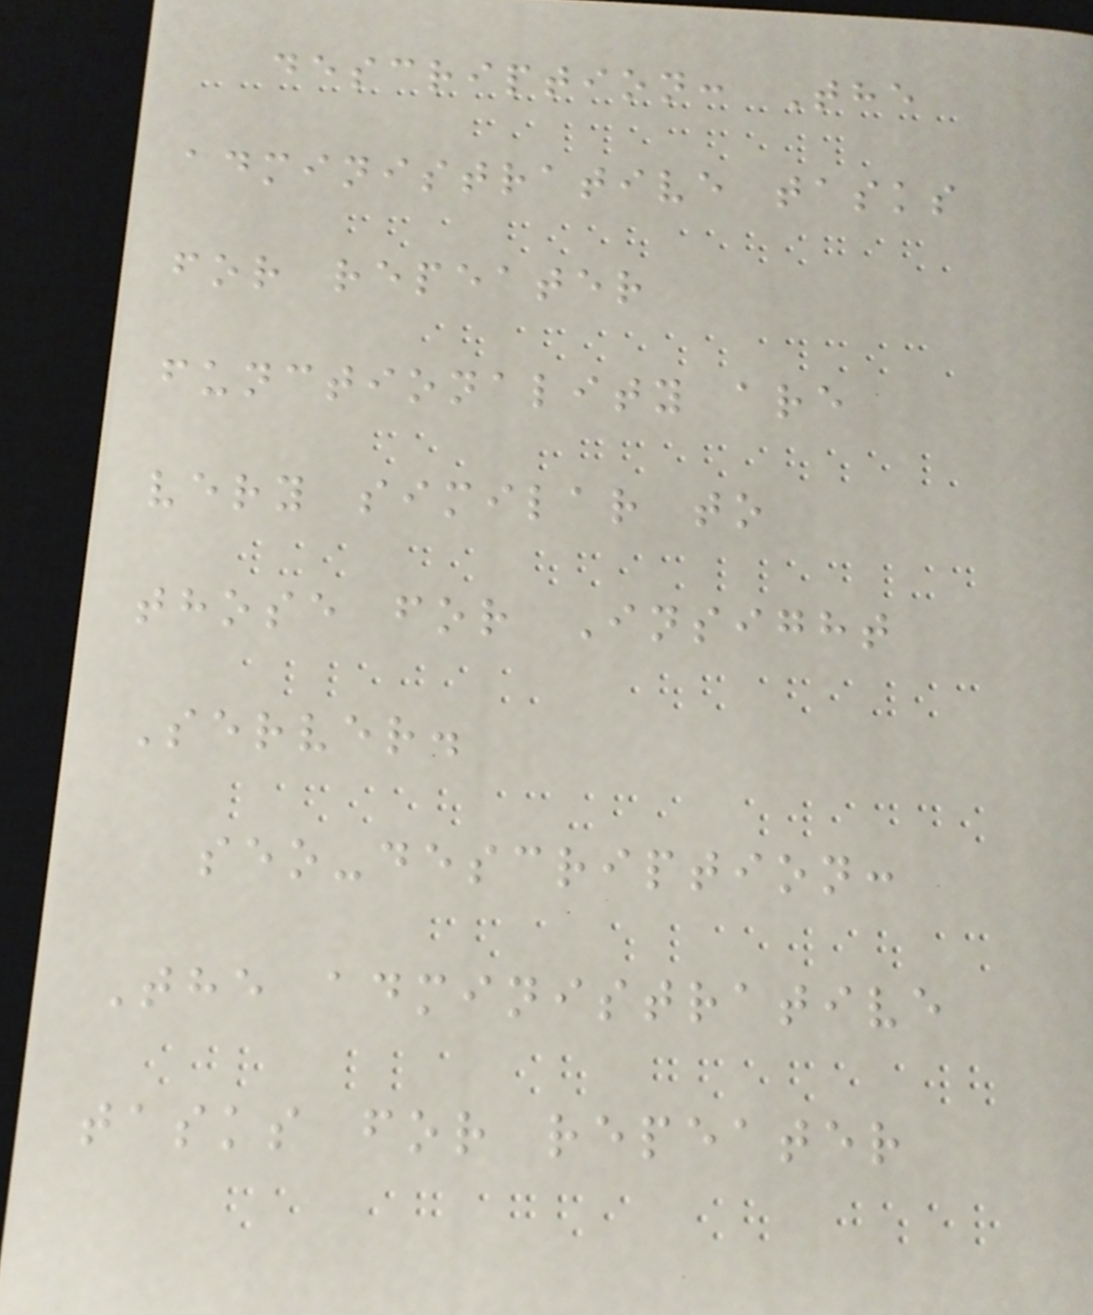description: The
administrative tasks
for repeater
functionality are
very similar to
those for Insight
Server.
seo-description:
The administrative
tasks for repeater
